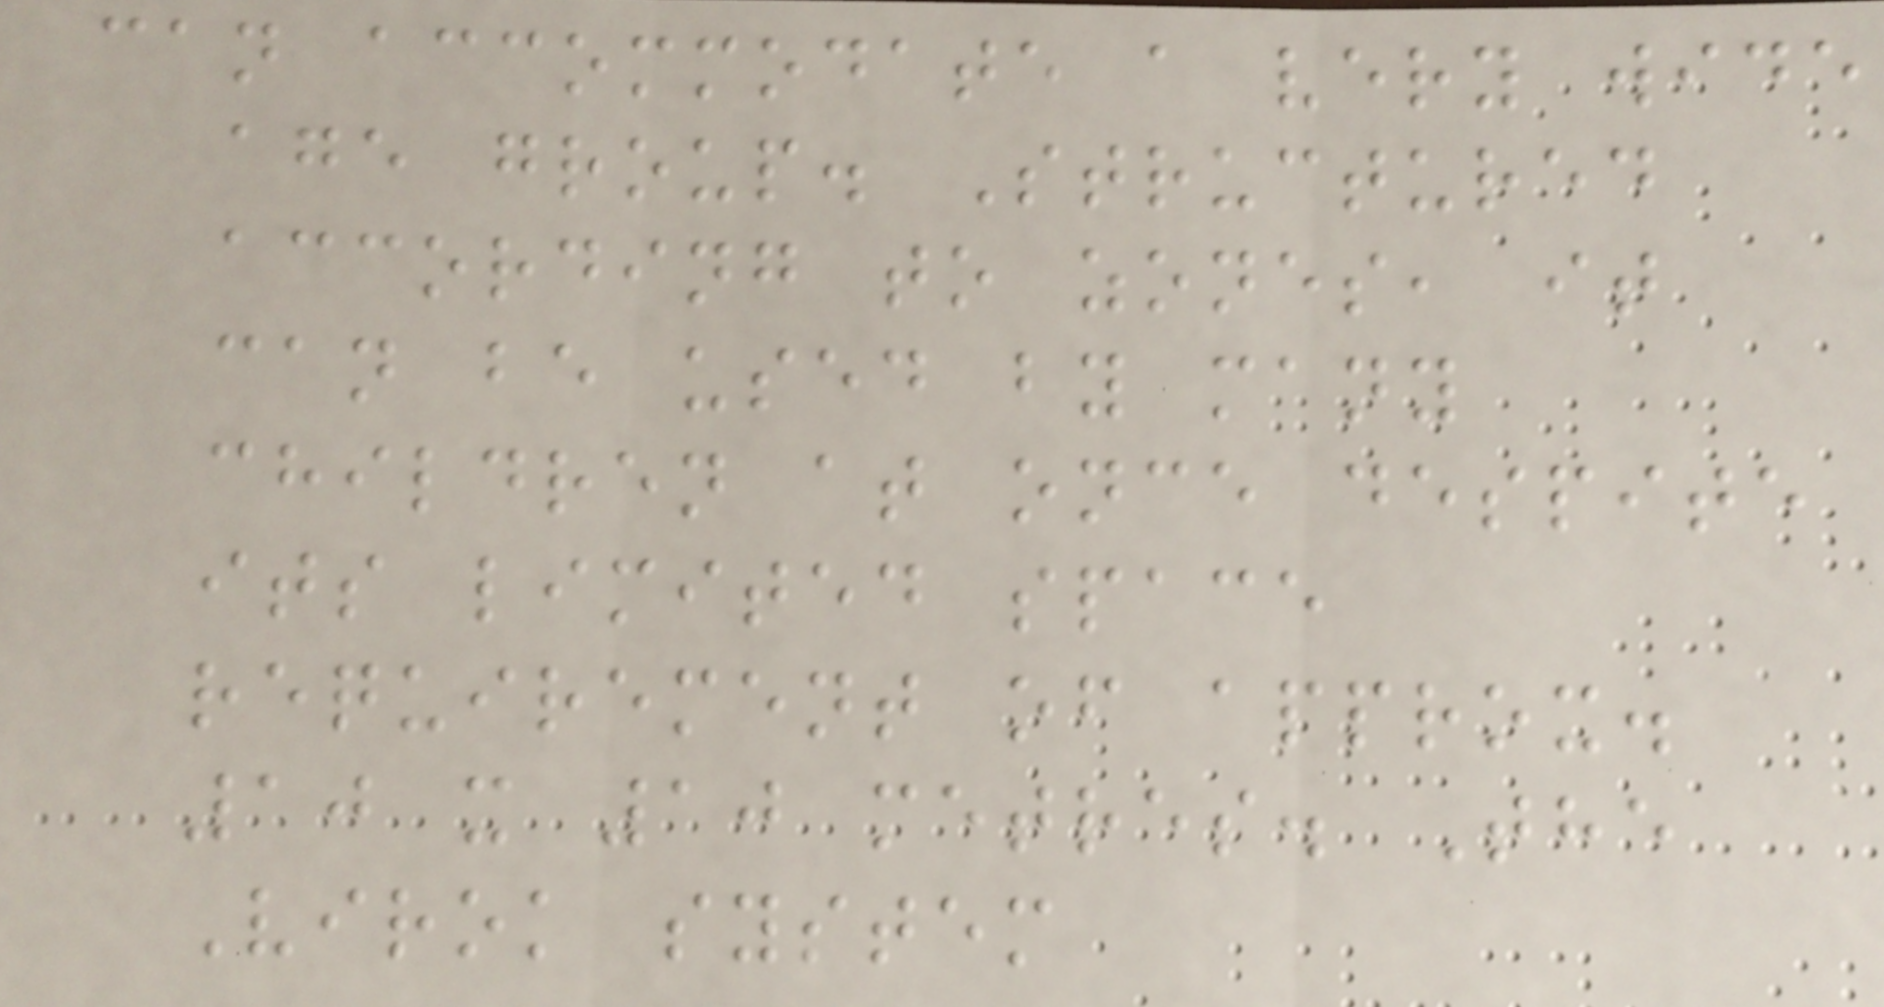can accommodate a very wide
age group. Structured
according to zones, it
can be used by many
children at once despite
its limited space
requirement of approx.
10 x 10 metres. The
Virok system
